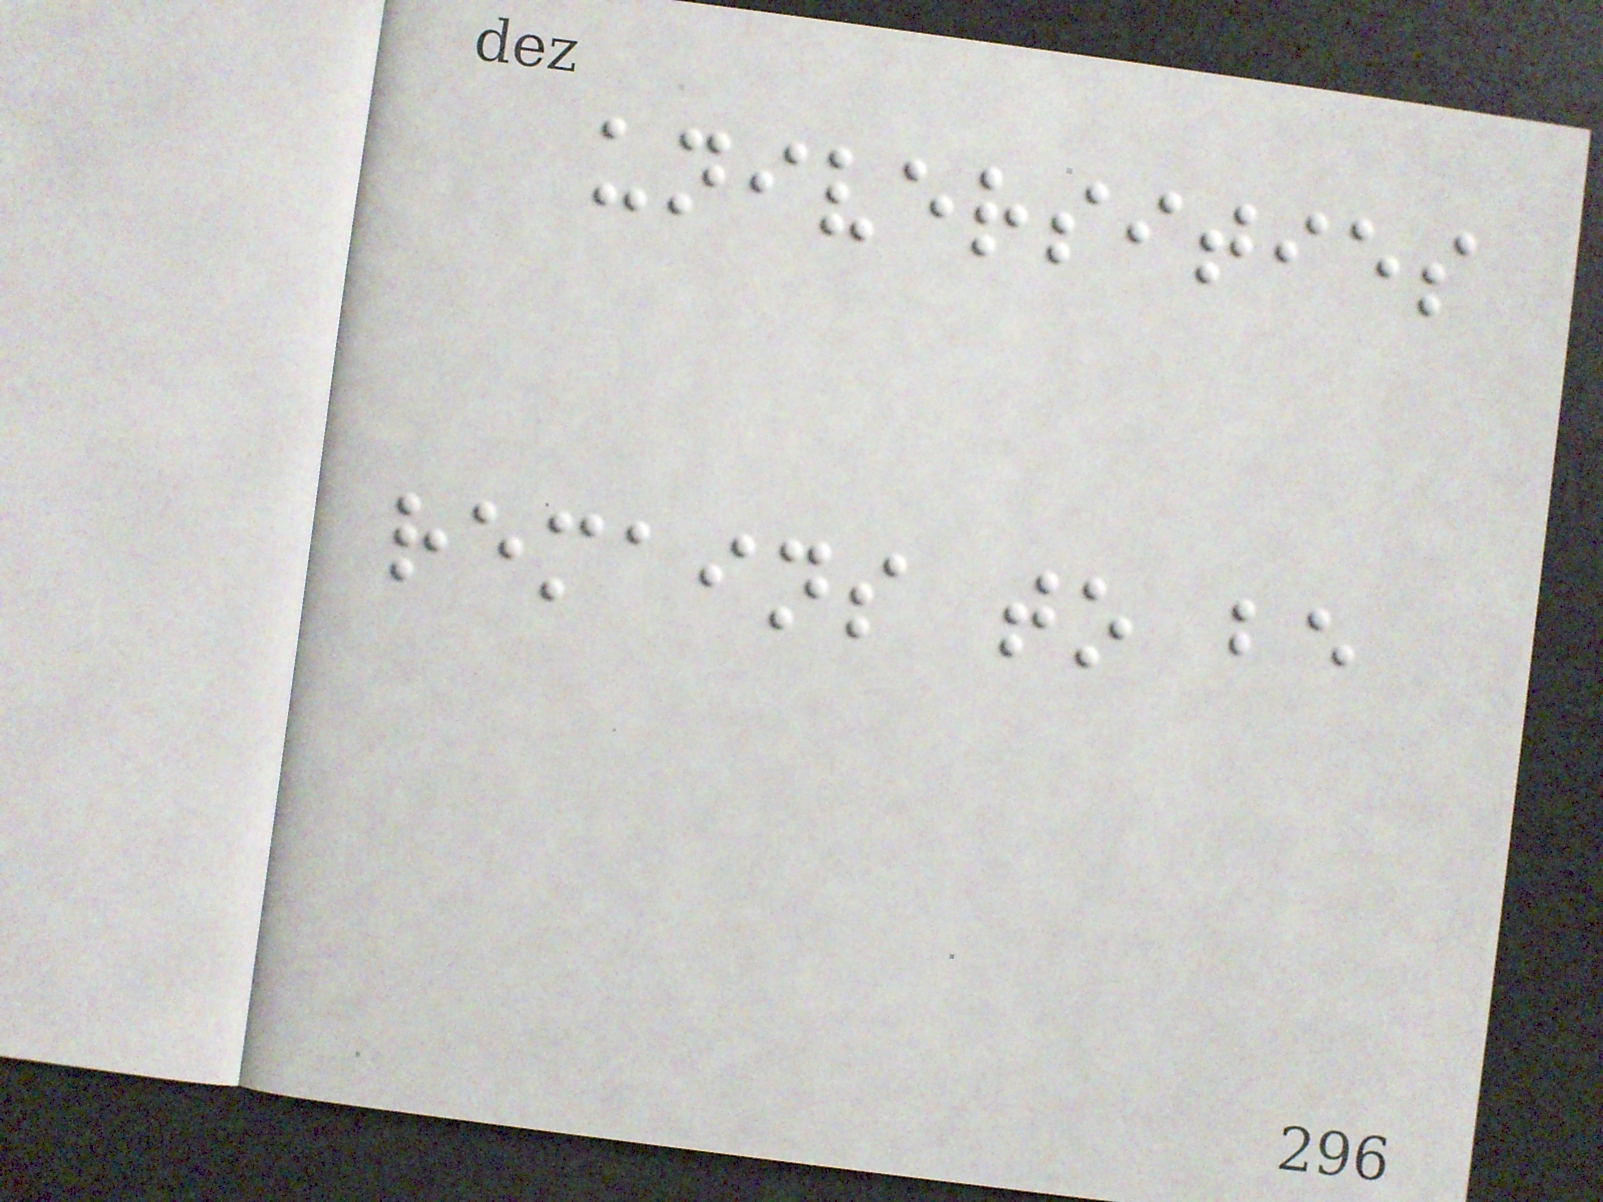universities
remains to be
